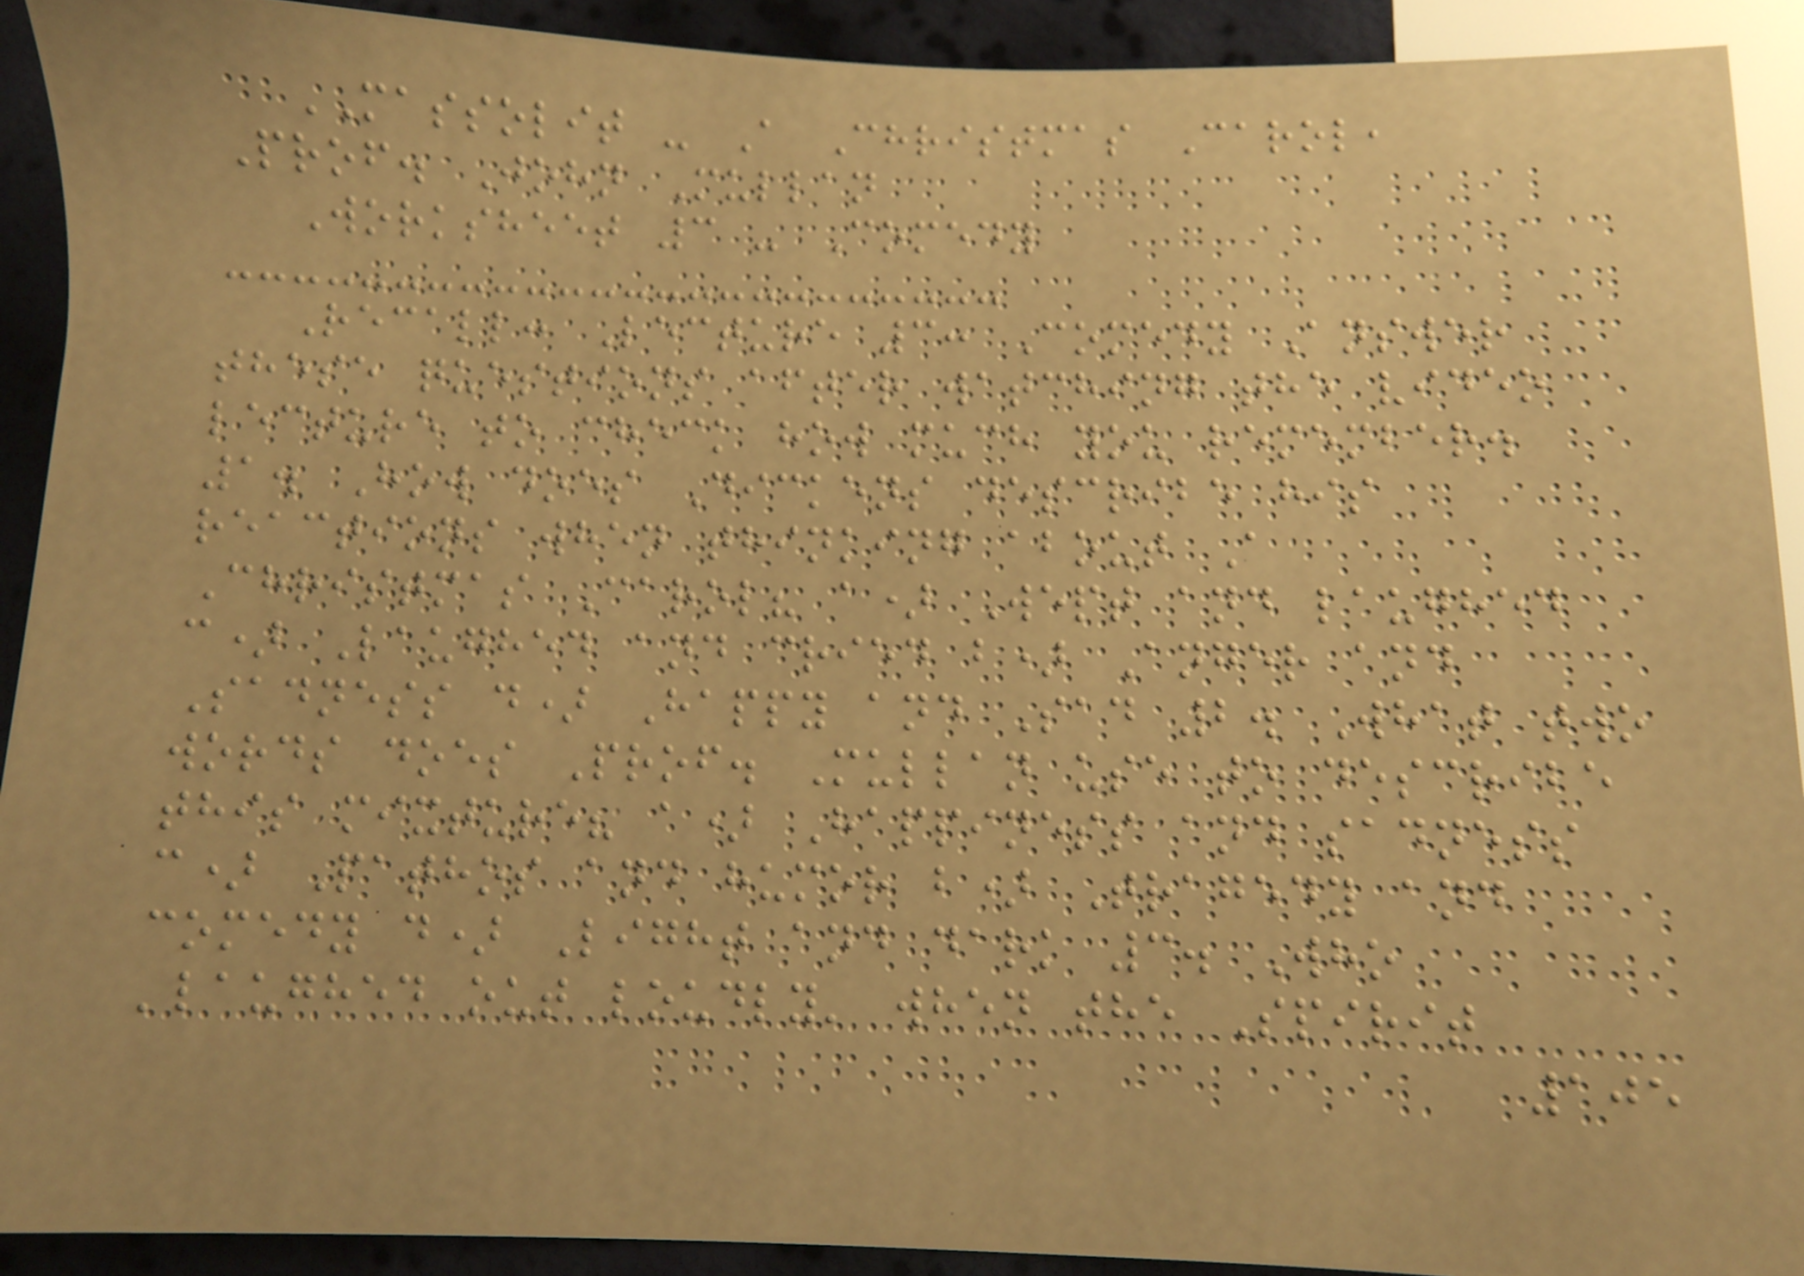MASSOLIT - A Christmas Carol,
Prof. John Mullan
Worksheet 3 - Comedy
Recall: Lecture 3: Comedy Answer
these questions after watching the video
lecture to check how much you remember.
1. How does Dickens describe his
reactions when thinking about A
Christmas Carol? a) Wept and laughed
c) Laughed and cried b) Anger and
Sadness d) Happy and Sad 2. What two
words does Prof. Mullan use to describe
this mixture? a) Happiness and sadness
c) Pathos and humor b) Tragedy and
comedy d) Light and dark 3. Who
'laughed out loudly' when the Spirit
105
